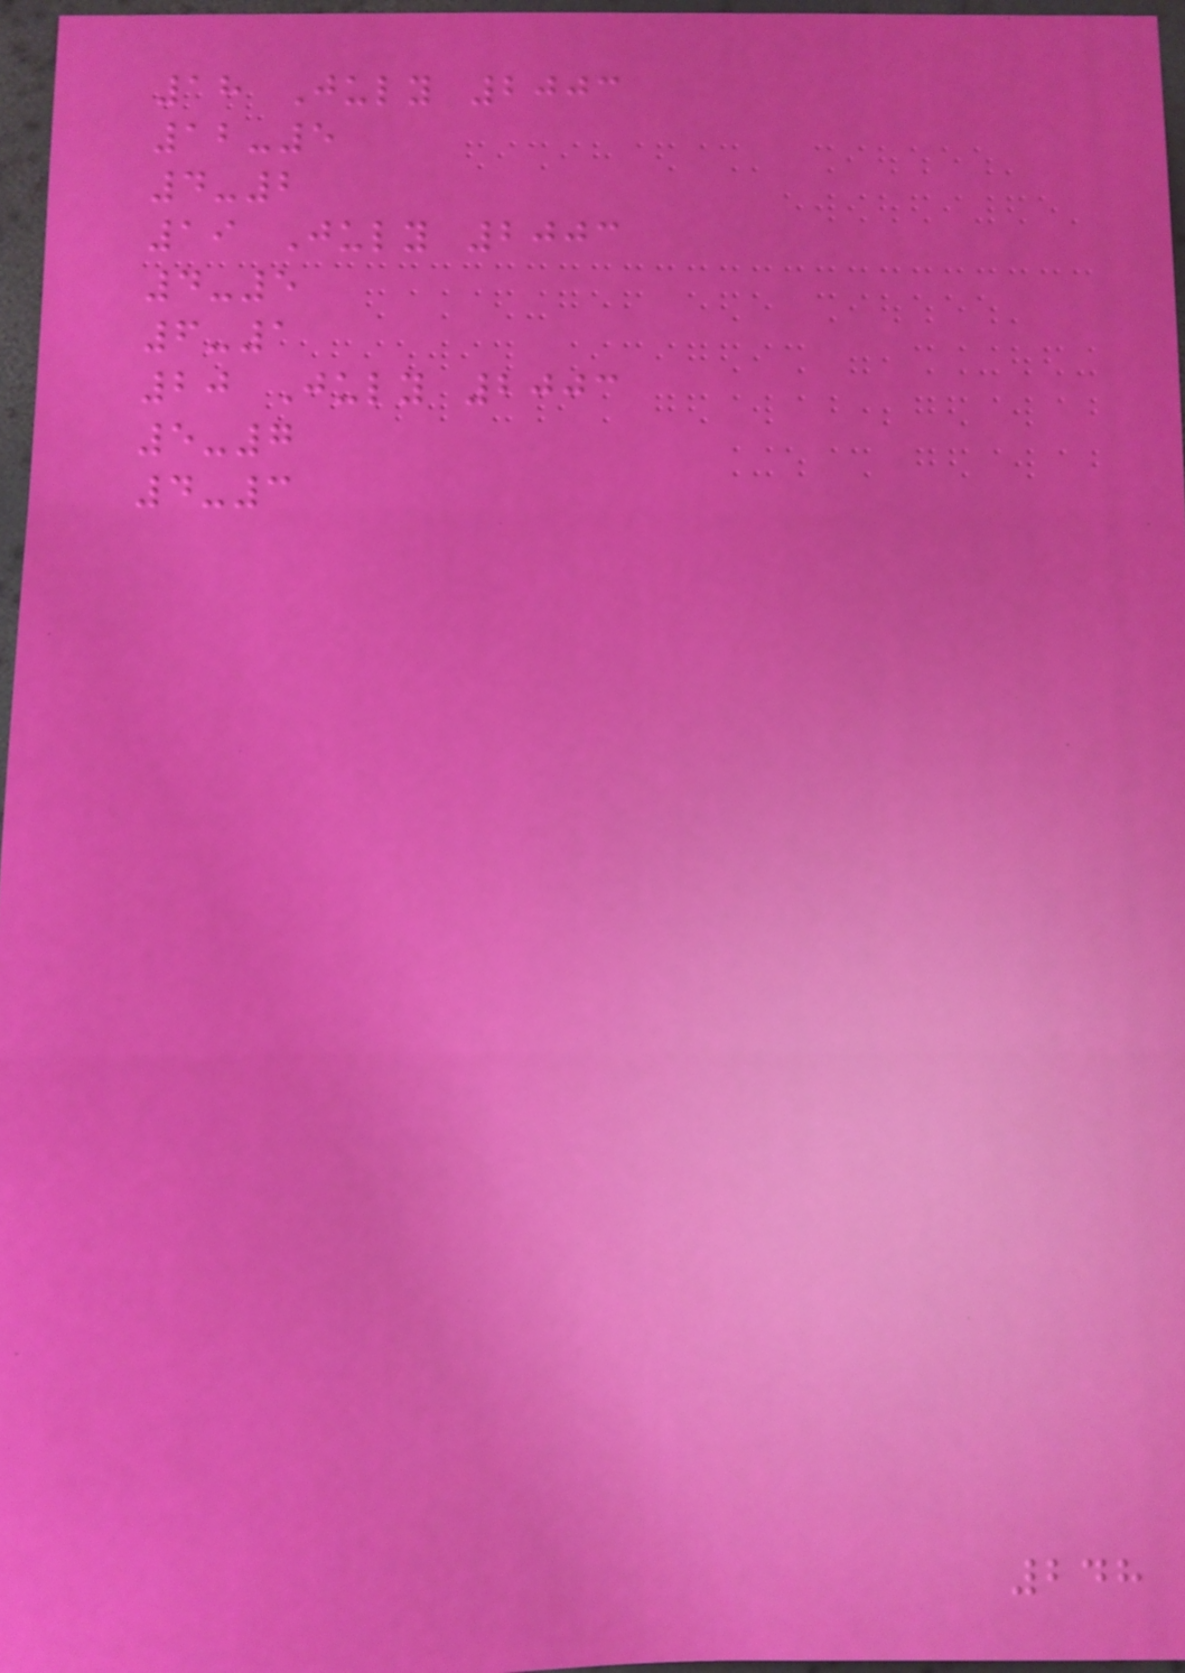18 July 2003
12-5
4-2
19 July 2003
4-5
6-1
20 July 2003
5-7
4-3
248
